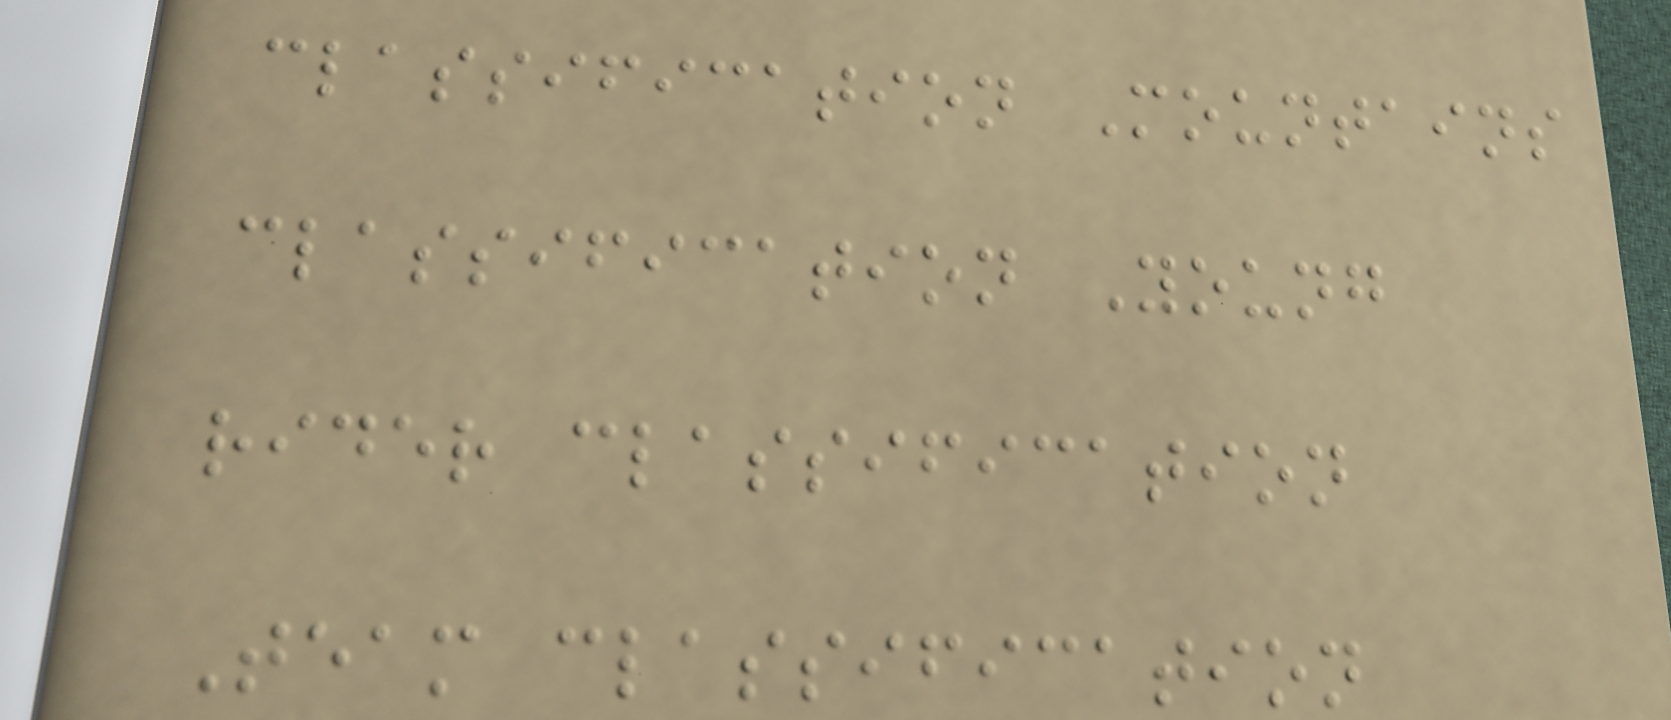classification Mountains
classification Young
rider classification
Team classification
